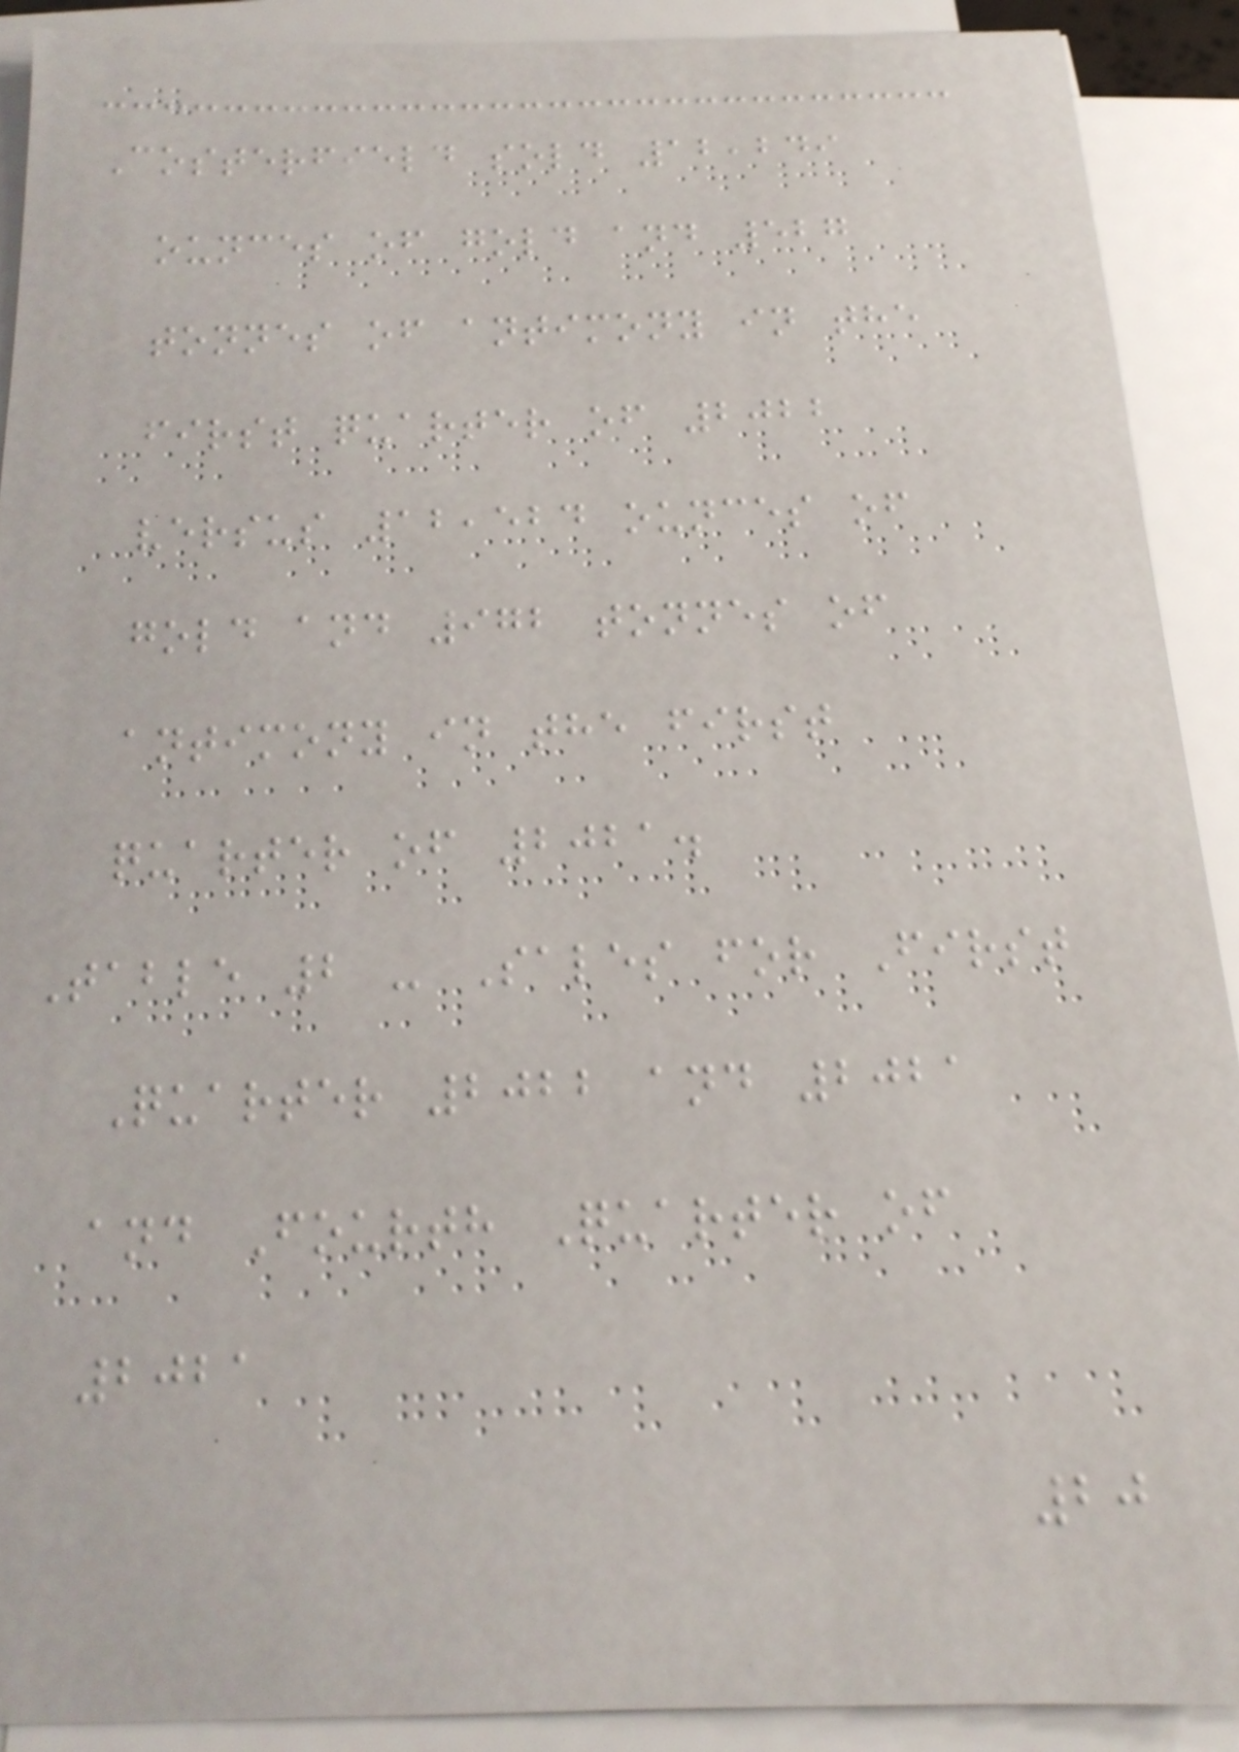Costerfield sold 12,249
ounces of gold and 527
tonnes of antimony in the
first quarter of 2022
versus 12,524 ounces of
gold and 972 tonnes of
antimony in the first
quarter of 2021.
Table 2 - Sales for First
Quarter 2022 and 2021
and Fourth Quarter of
2021
20
